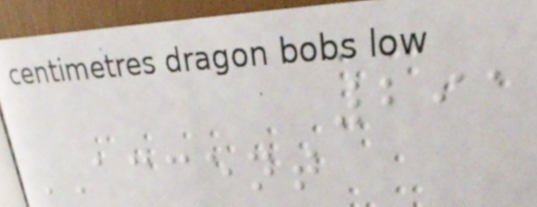291
ACCENT
